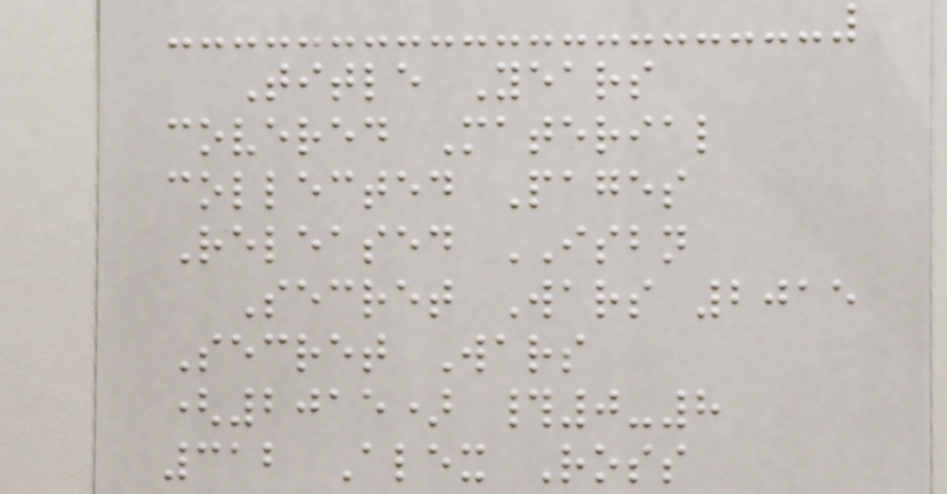Title Years
covered Material
collected Pages
Released ISBN
Secret Wars 2015
Secret Wars
(2015) #0-8
312 Alex Ross
